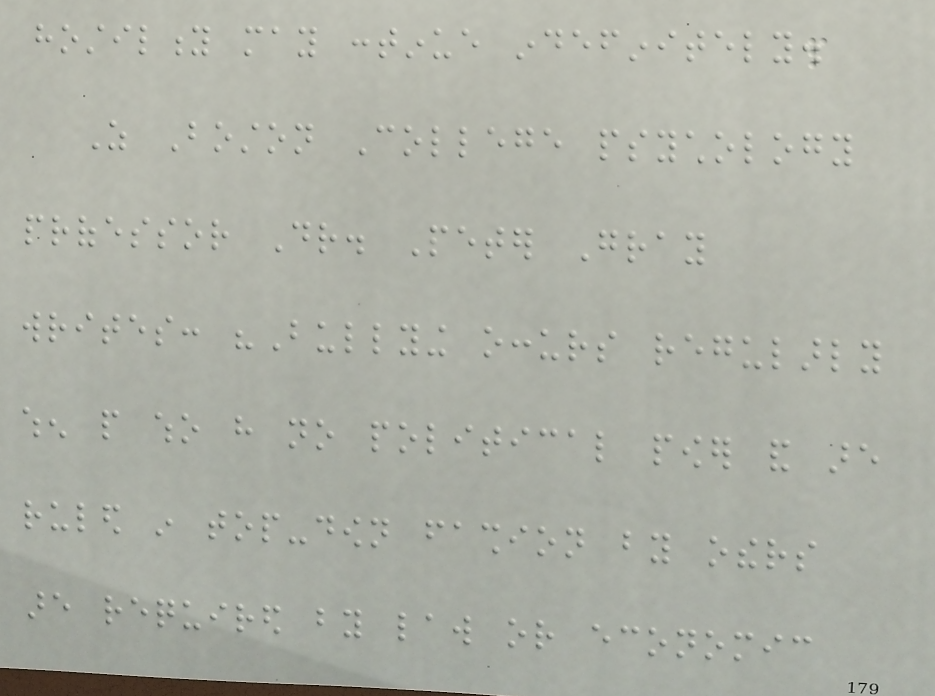hostility may continue indefinitely.
As Boston College psychology
professor Dr. Peter Gray
writes: "Bullying occurs regularly
when people who have no political power and are
ruled in top-down fashion by others
are required by law or economic
